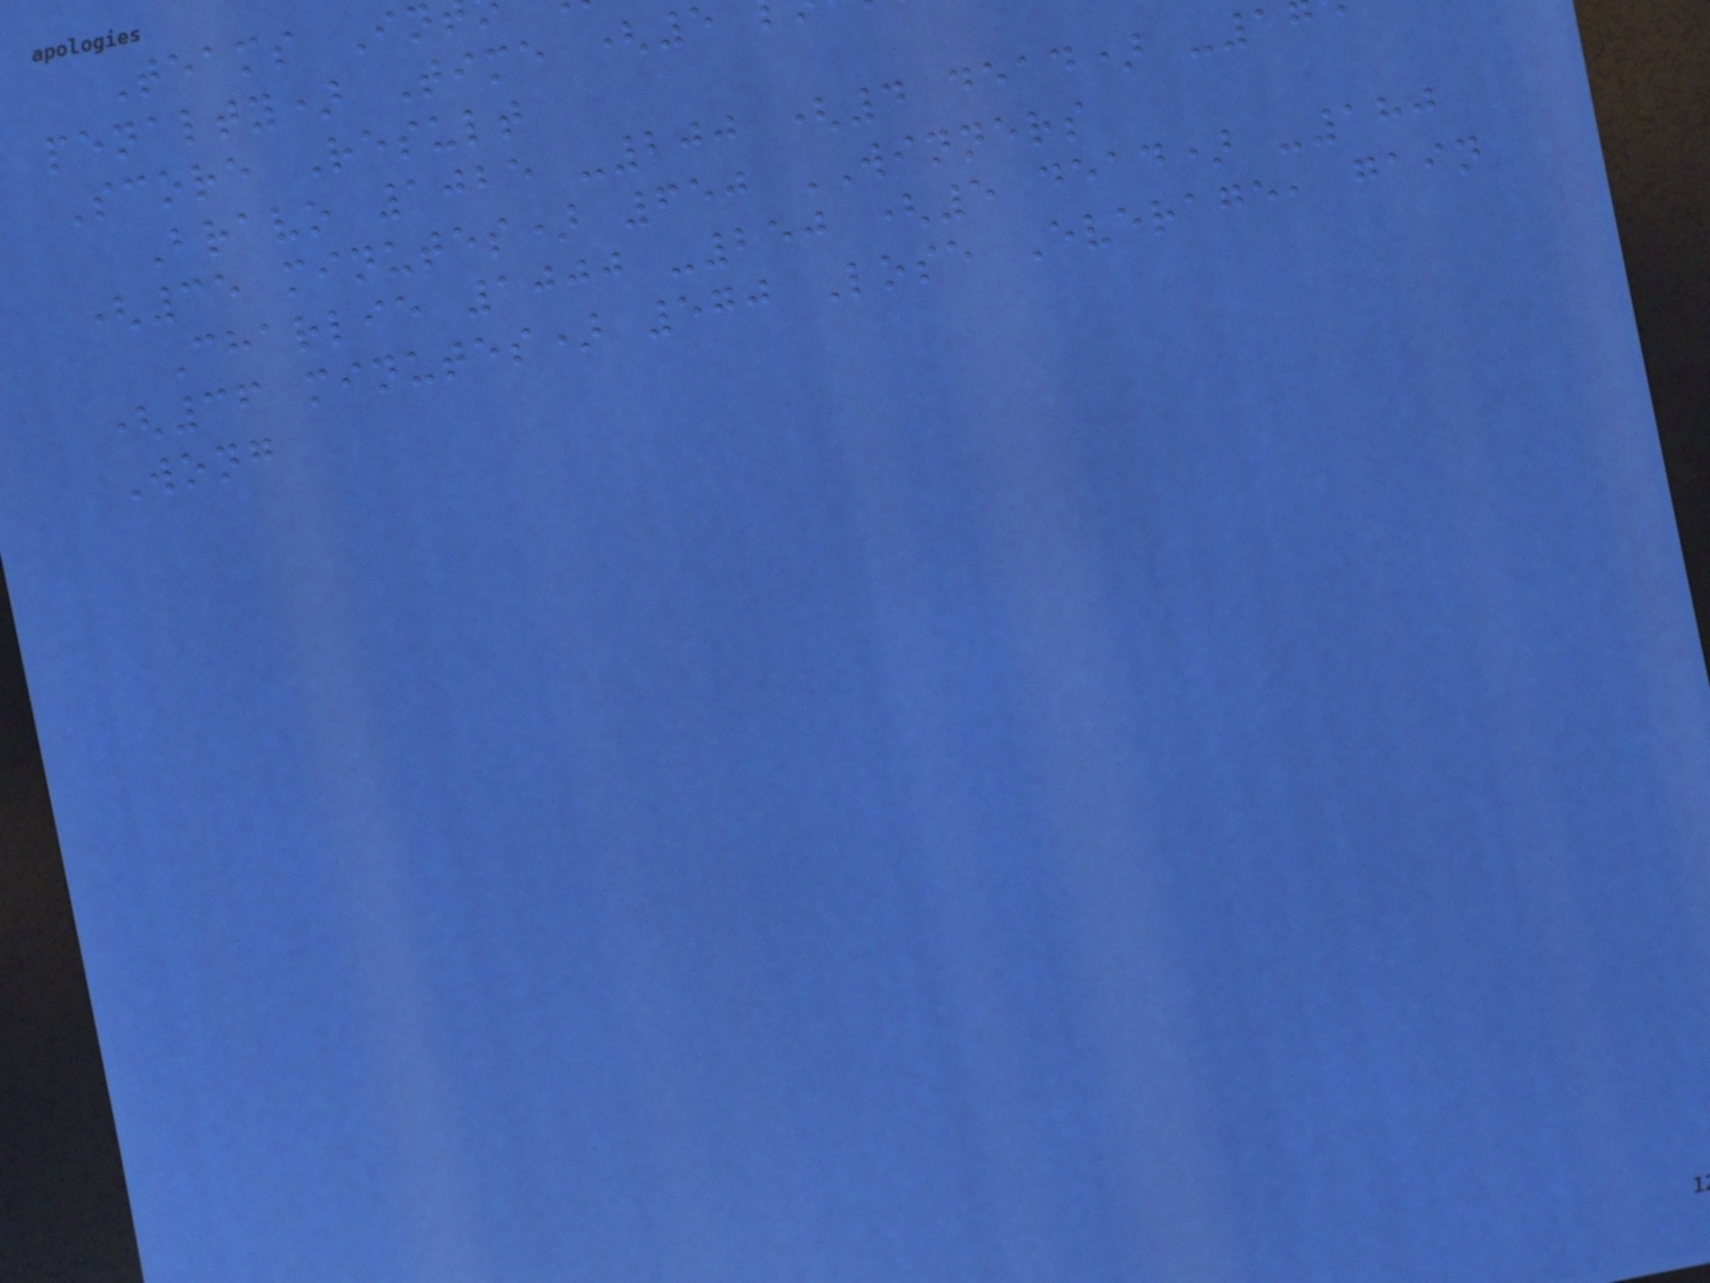Teams In
penalty) Time (5
Score Result
Bravo 1025 -200 (4 dead) -1
(35 minutes) 650 WINNERS
Charlie 1000 -250 (5 dead) -180
(36 minutes) 570 Lose Everage, gain
Wong
